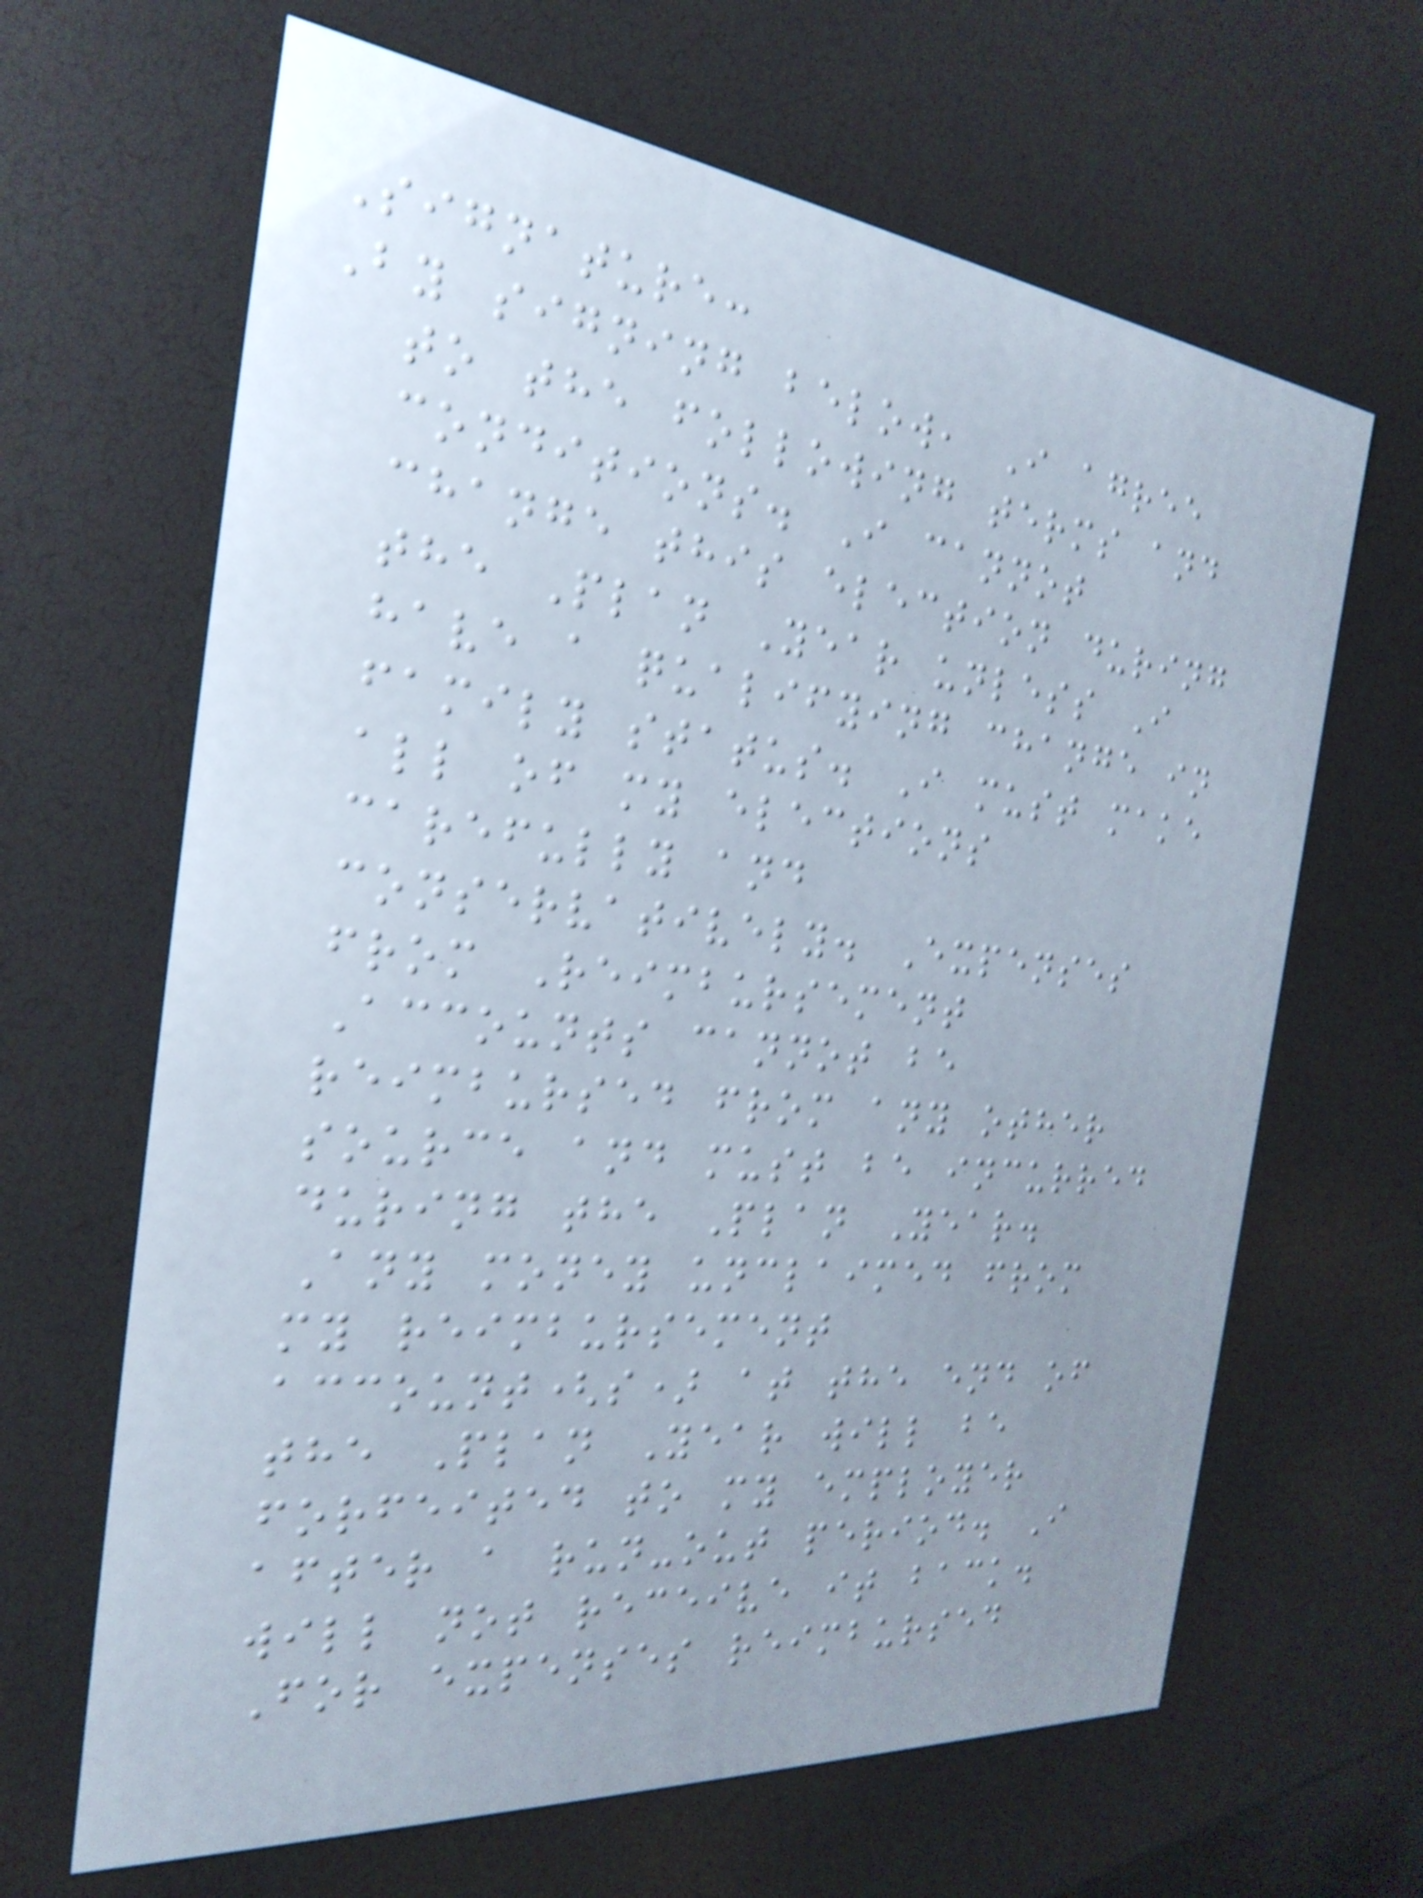Signature:
By signing below, I agree
to the following terms and
conditions. I cannot
change this election during
the Plan Year unless I
have a qualifying change in
family status. I must make
all of my elections
carefully and
conservatively. Expenses
from Reimbursement
Accounts cannot be
reimbursed from any other
source and must be incurred
during the Plan Year.
Any money unclaimed from
my reimbursement
account(s) at the end of
the Plan Year will be
forfeited to my employer
after a run-out period. I
will not receive it back.
For expenses reimbursed
